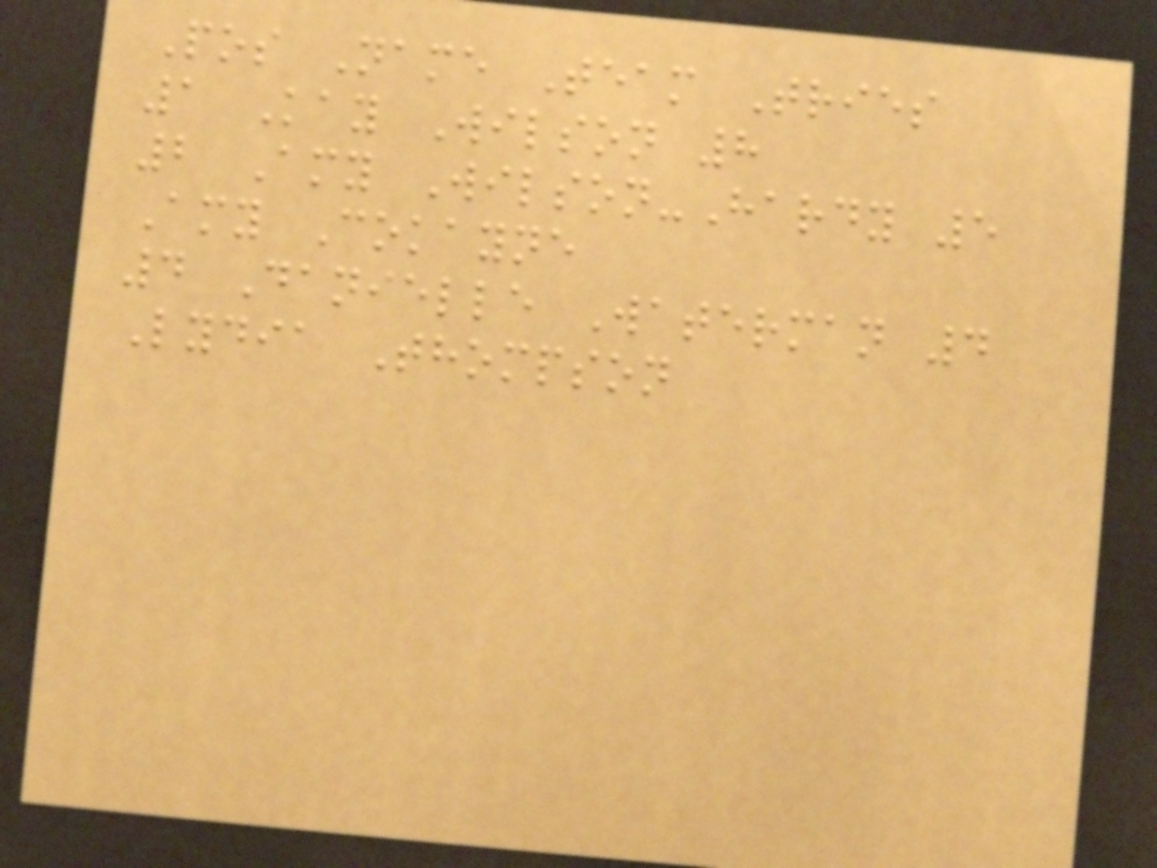Pos Name Team Tries
1 Kay Wilson 8
2 Amy Wilson-Hardy 5
Amy Cokayne
4 Danielle Waterman 4
Lydia Thompson
